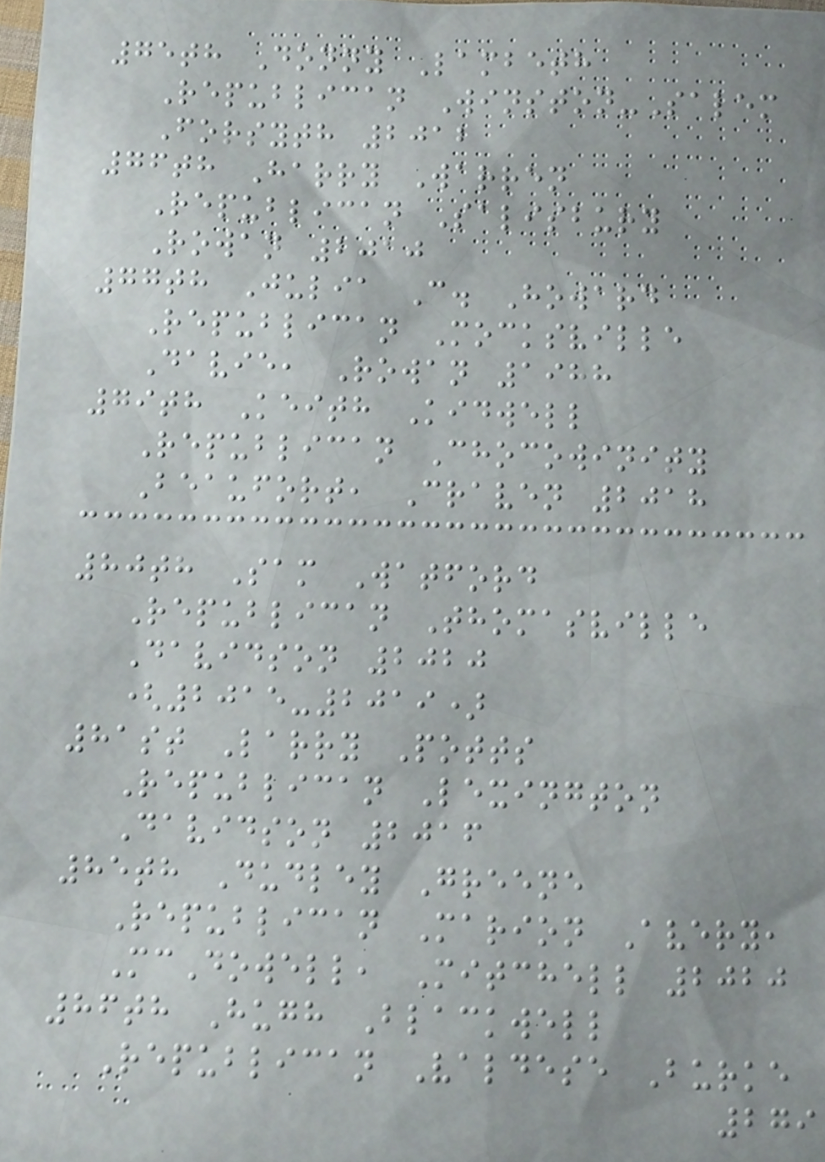75th Donny Lambeth
Republican Winston-Salem
Forsyth 2012
76th Harry Warren
Republican Salisbury
Rowan 2010
77th Julia C. Howard
Republican Mocksville
Davie, Rowan 1988
79th Keith Kidwell
Republican Chocowinity
Beaufort, Craven 2018
80th Sam Watford
Republican Thomasville
Davidson 2020
(2015-2019)
81st Larry Potts
Republican Lexington
Davidson 2016
85th Dudley Greene
Republican Marion Avery,
McDowell, Mitchell 2020
86th Hugh Blackwell
Republican Valdese Burke
279
